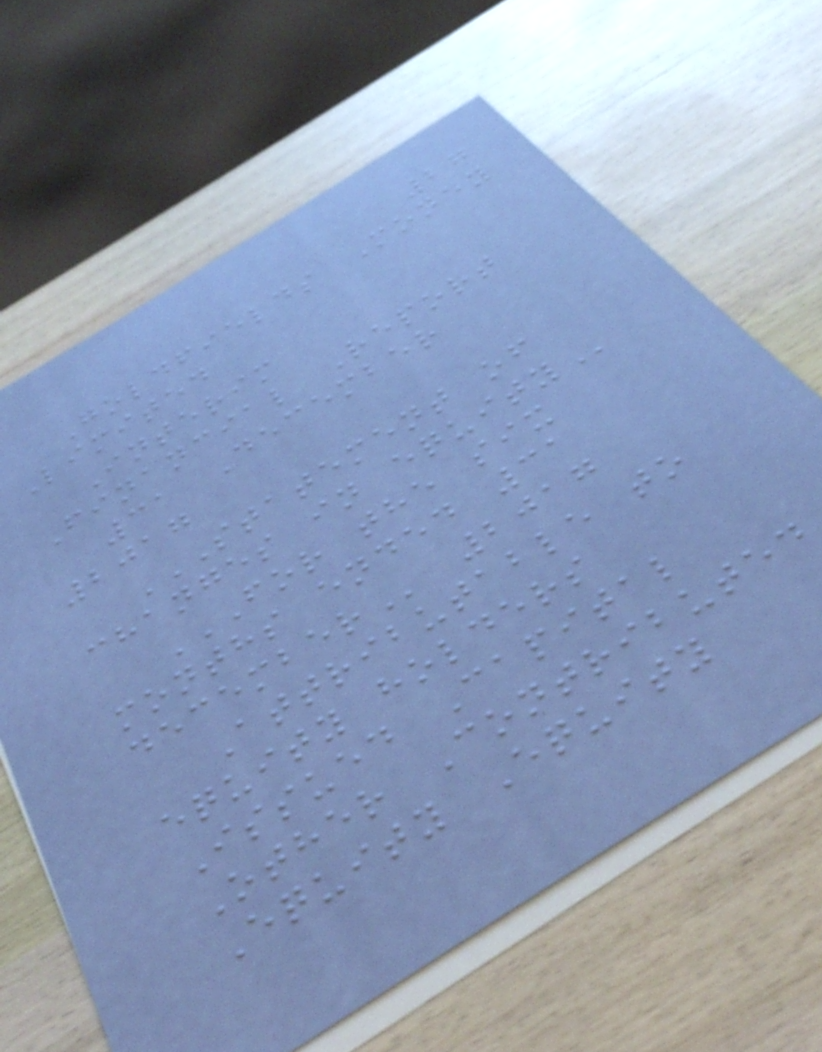27
Goldfields Money
Limited
Interim
Financial Report
31 December
2017
STATEMENT OF
CHANGES IN EQUITY
FOR THE SIX
MONTHS ENDED 31
DECEMBER 2017
Attributable to
equity holders
Issued Capital
Other Contributed
Equity Equity
